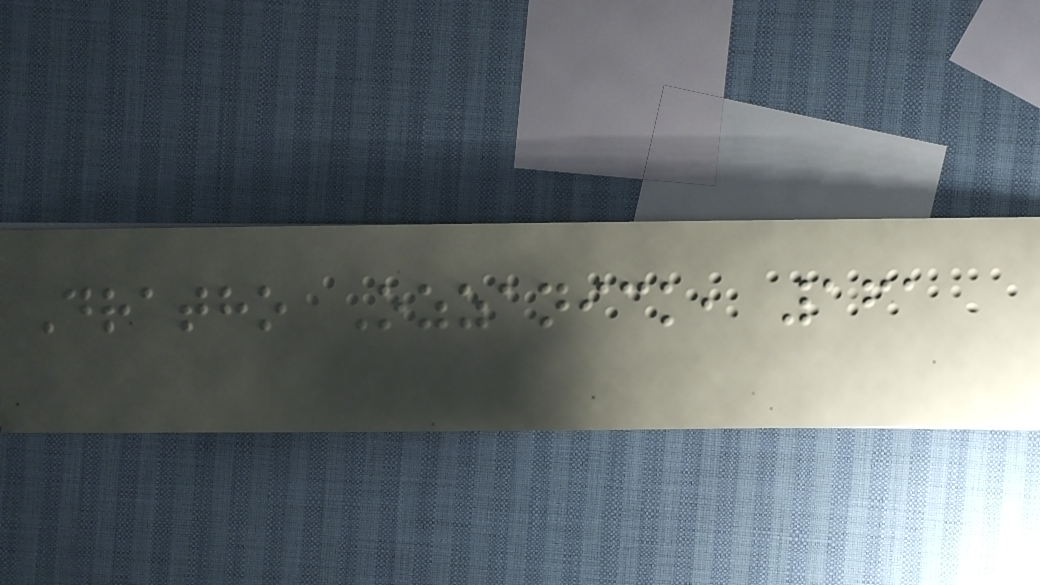Dratho Ozzanick, 161
